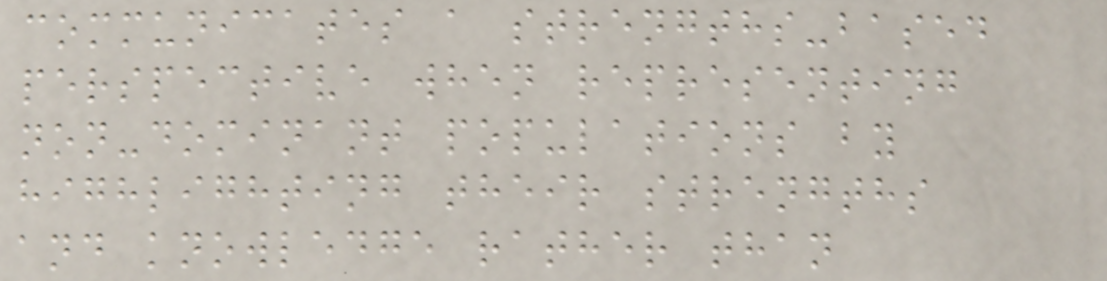communicates a strengths-based
perspective when representing
non-dominant populations by
highlighting their strengths
and knowledge rather than
